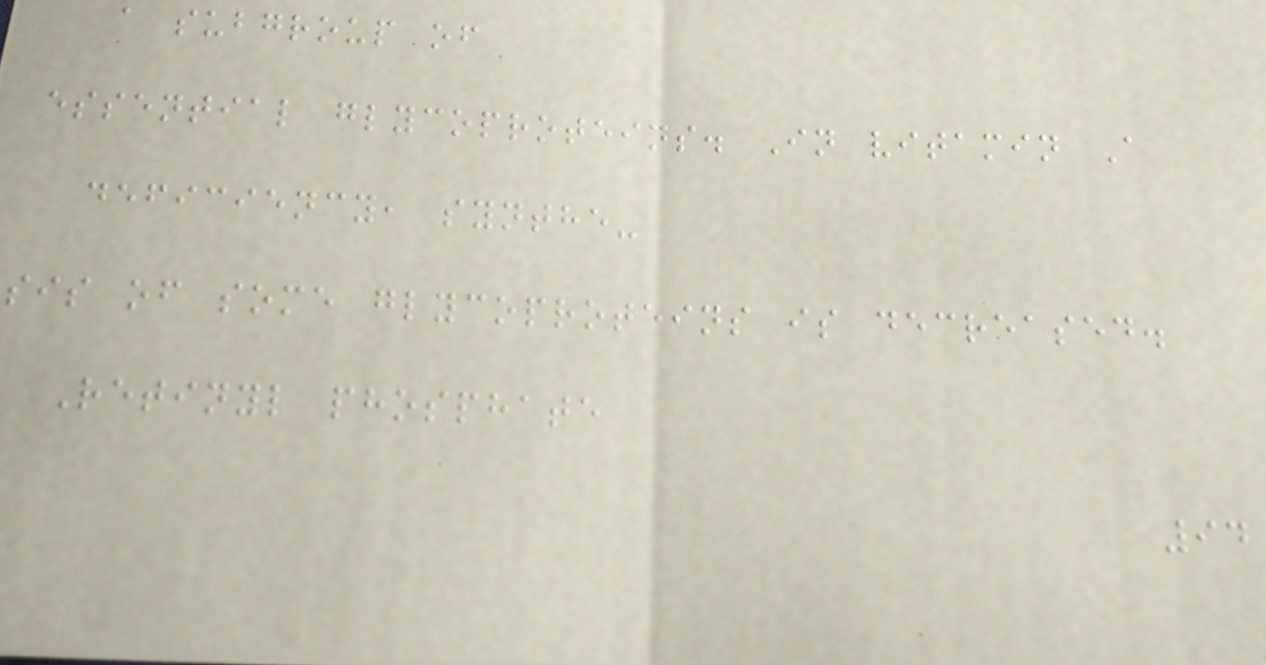a subgroup of
essential glycoproteins. In vitamin A
deficiency, synthe-
sis of some glycoproteins is decreased.
Retinyl phosphate
94
